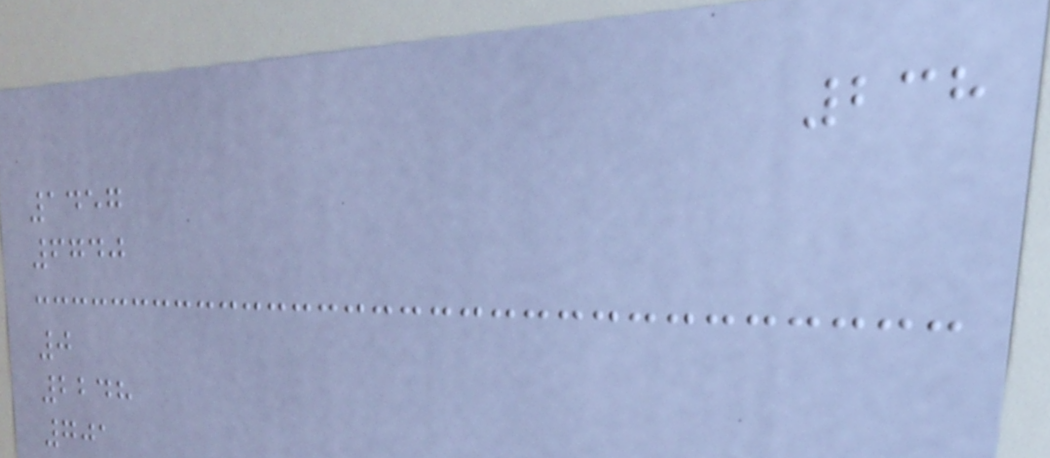238
1457
6740
0
2248
701
